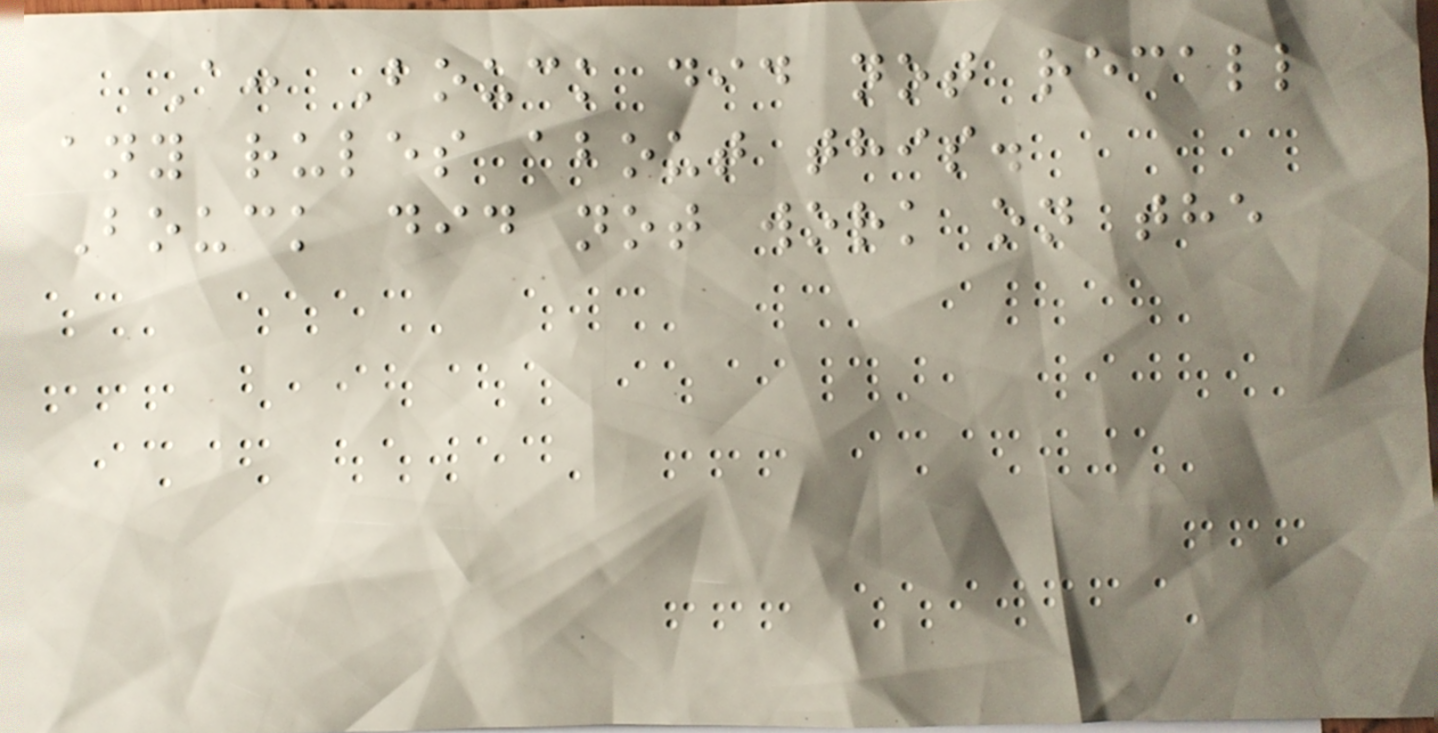A: Bouck did not recall
any rules about this.
Bouck did not work on the
